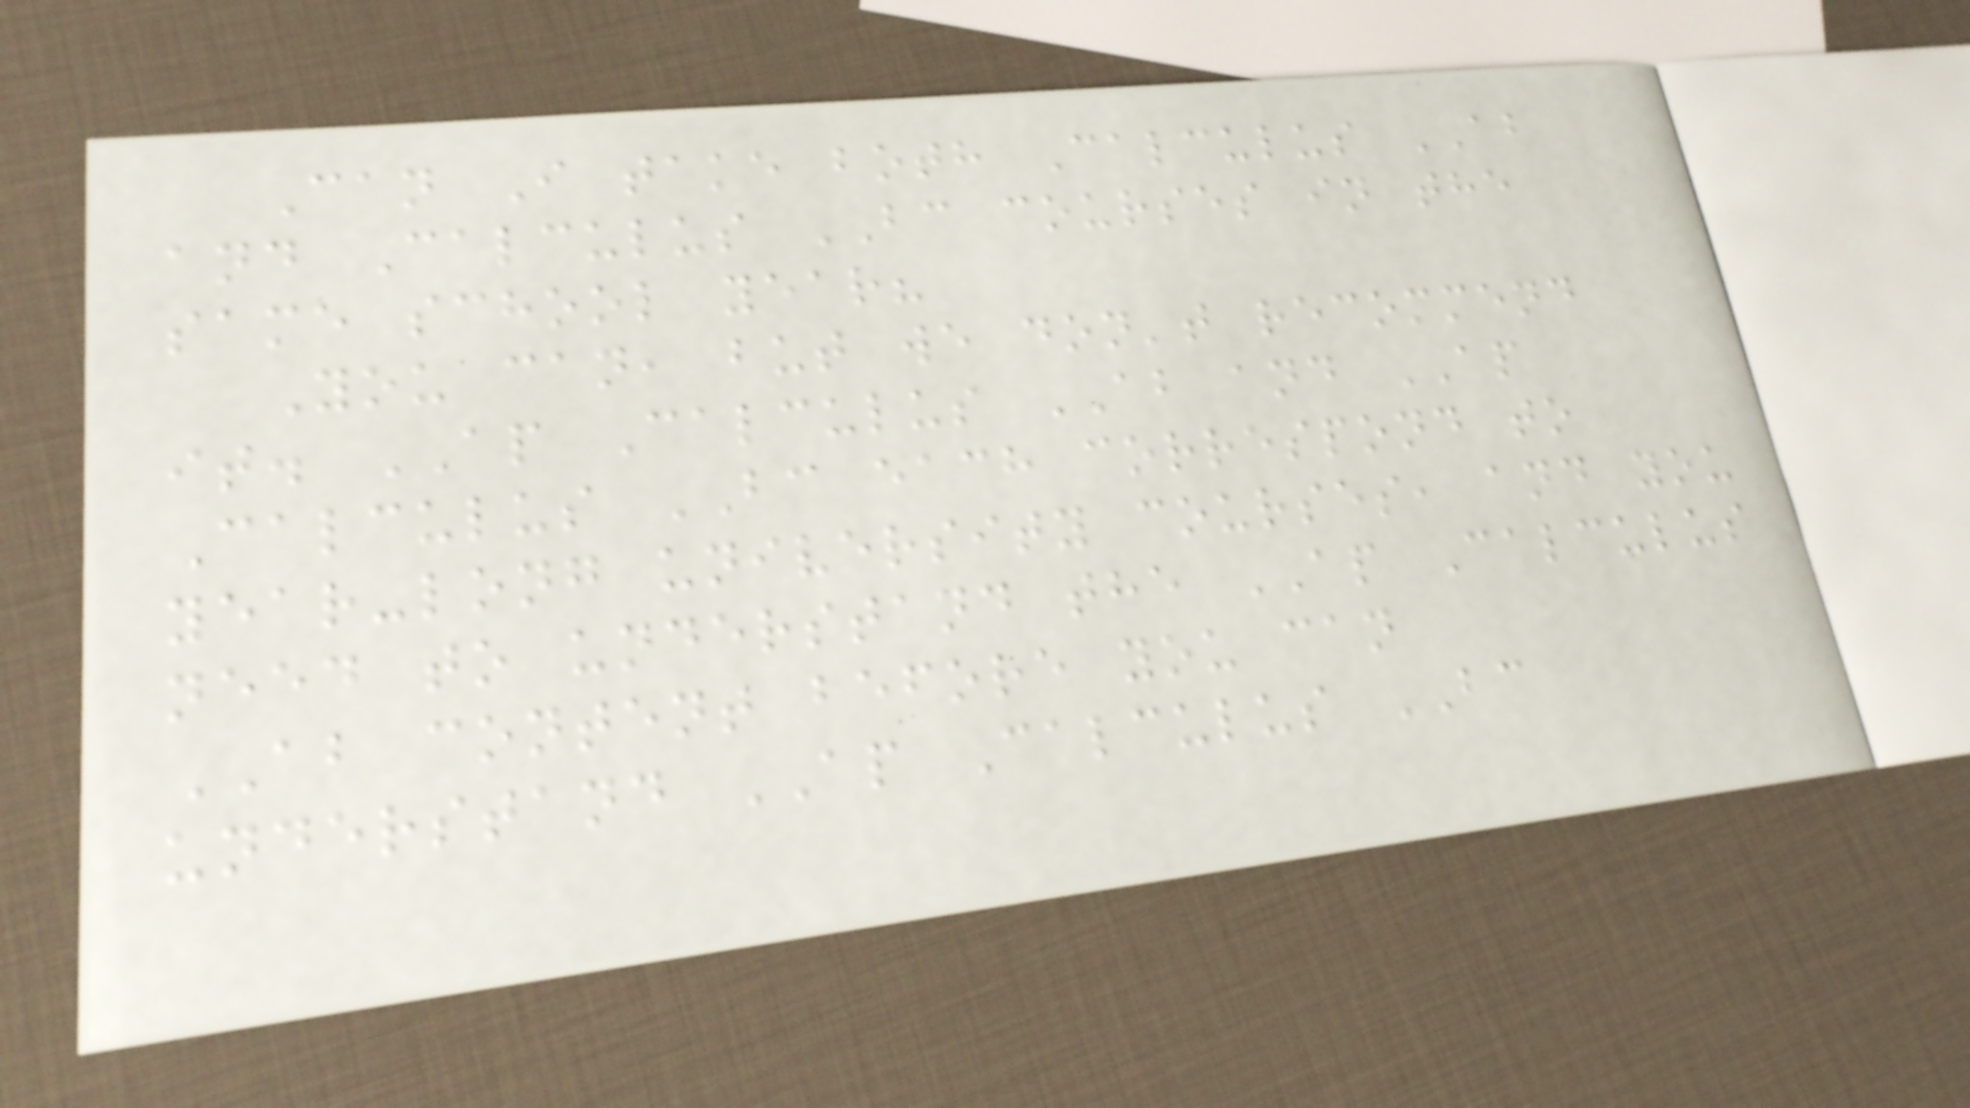Can I take both Calculus AB
and Calculus BC courses in the
same school year?
You can, but we don't recommend
it. AP Calculus AB and AP
Calculus BC each correspond to
year-long university courses, and you
need to understand the AP Calculus
AB content before you can
understand AP Calculus BC
